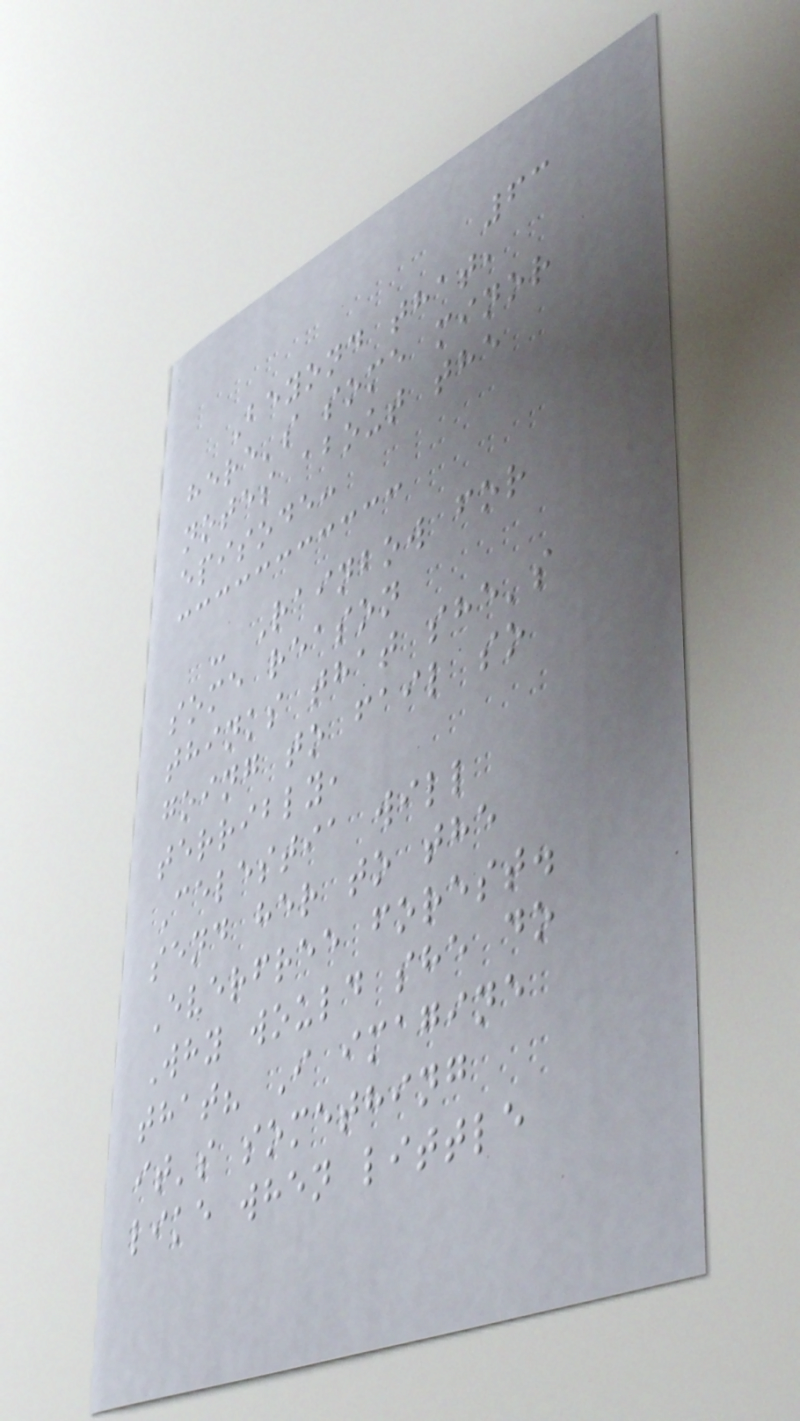63
Beyond that,
here's some minor
notes about the
episode:
- Rainbow for
some reason
thinks that she's
going to fail so
terribly,
Celestia will
send her to the
Everfree forest.
Why would she do
that? I imagine
it's something
like when little
